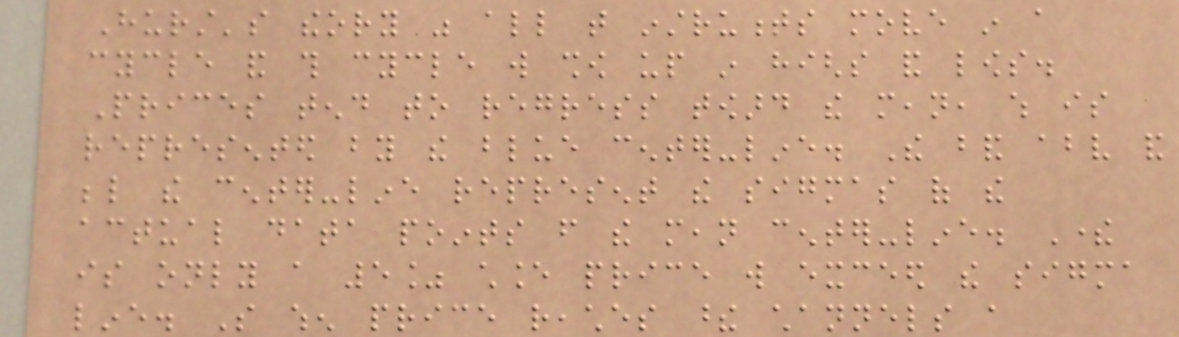Hurst's theory was all that instruments move in a
cycle and this cycle will show up in highs and lows.
Prices tend to regress toward the mean, which is
represented by the blue center-line. The band above and
below the center-line represent the sigmas of the
actual data points from the mean center-line. There
is only a 5% chance price will exceed the sigma
line. So when price reaches these channels a
